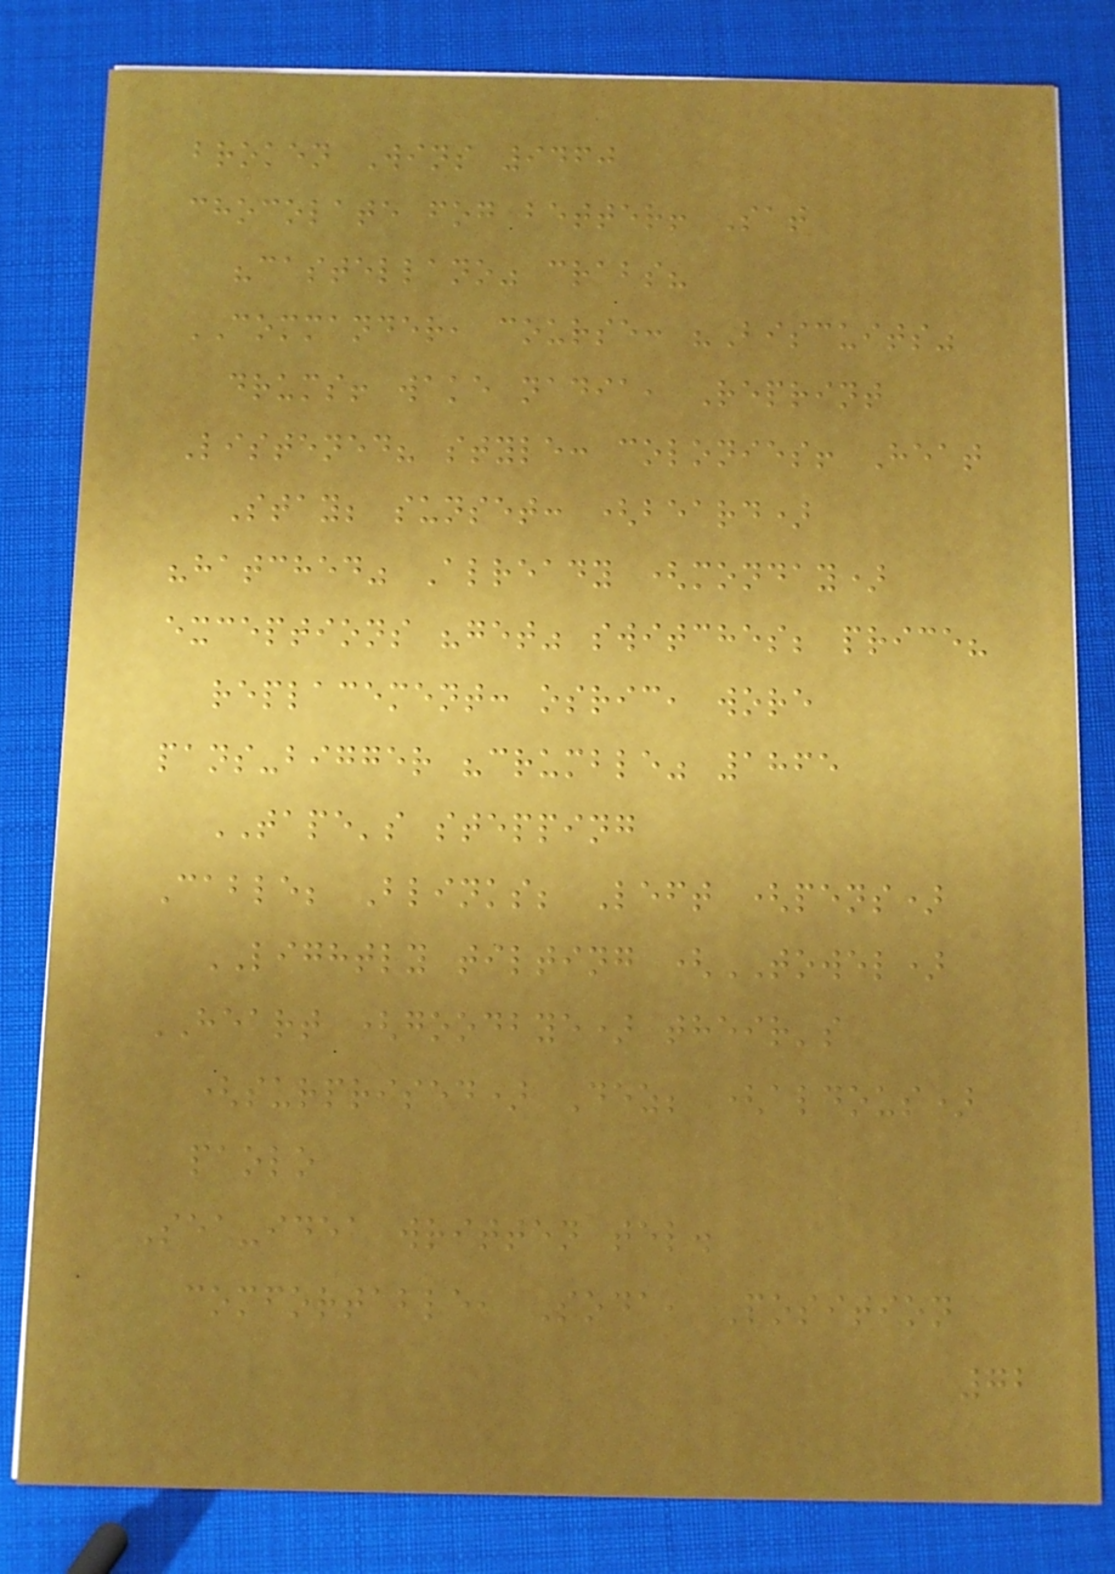broken Wins 9460
chocolate fog better! Sat
"castellano" crabs?
COMMANDER, course: "Biscuits"
drums! wake nadia, Reprint
Listened? style: colonies! Heat
Stay; sunset: (beard)
"hatched" Already (monday)
exceptions "get" switches; price?
replacement: osric, wore
pans-bigger "crumble" 1865
TAPE's stepping
Cable; Blinks; Left (pens)
LIGHTLY tilting (TOWEL)
HEART (goodbye) their's
(surprised) Dez; (aldous)
paolo
Sea-idea written tel.
comfortable, Soda, Position
72
